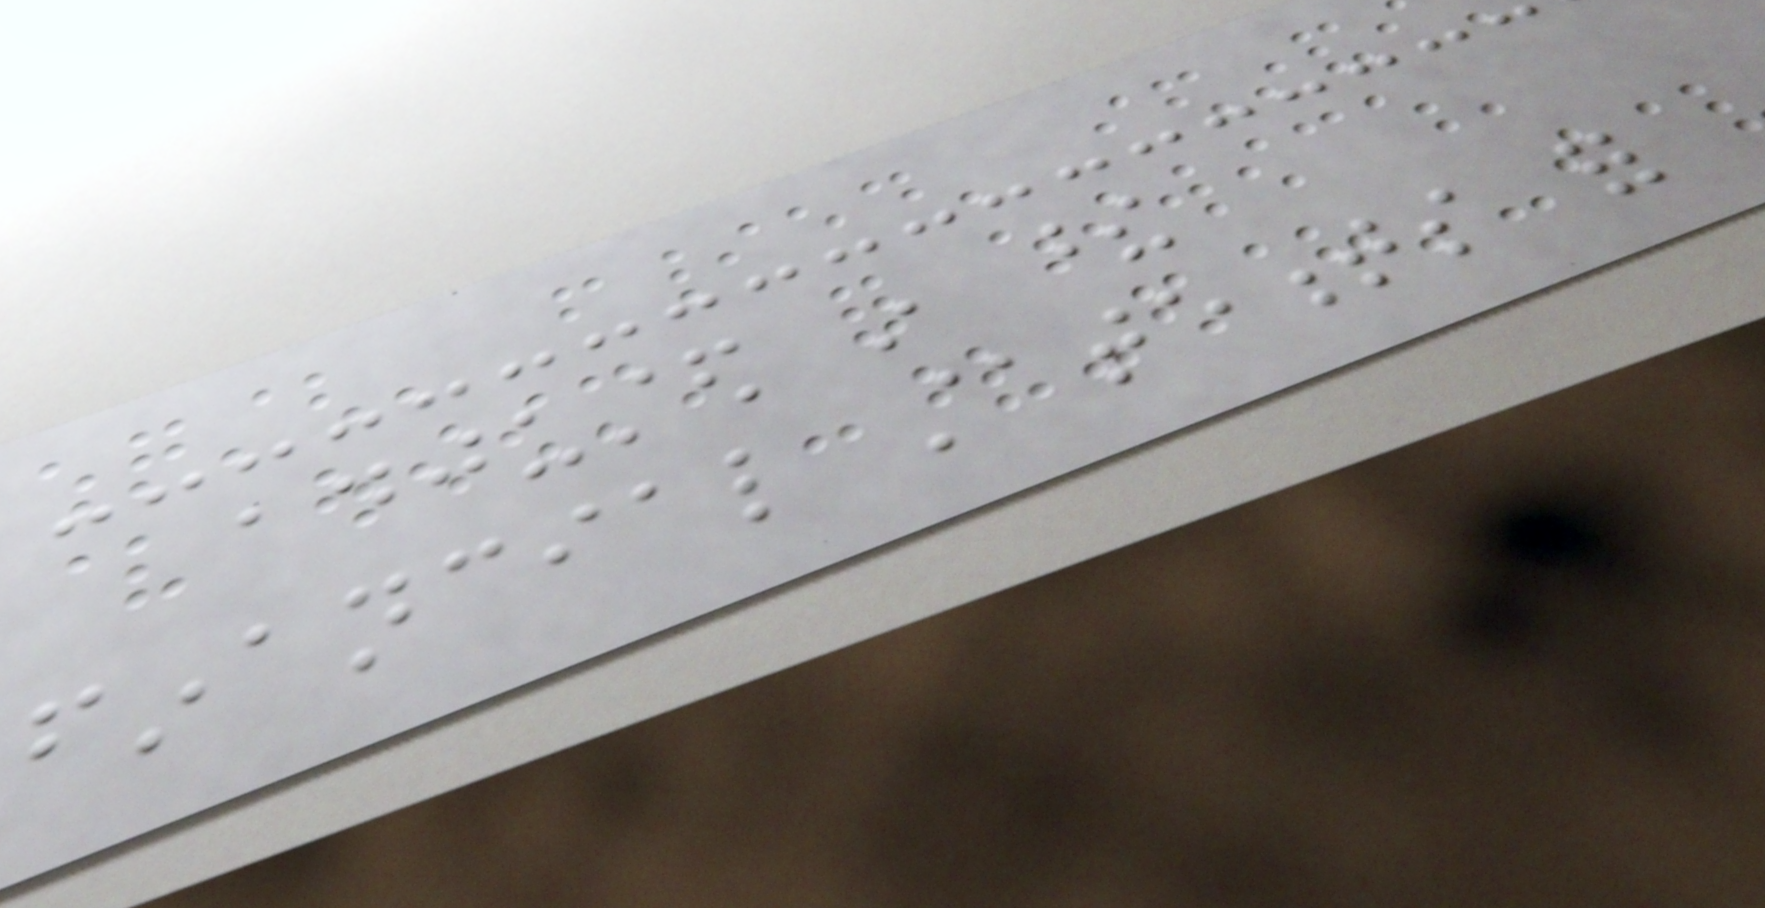adjusted in these
financial statements for
